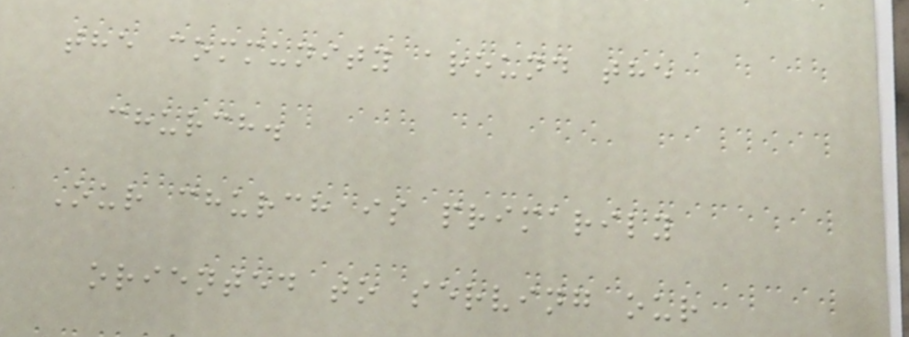the community around the
church.
Our church is primarily
oriented to serving our
